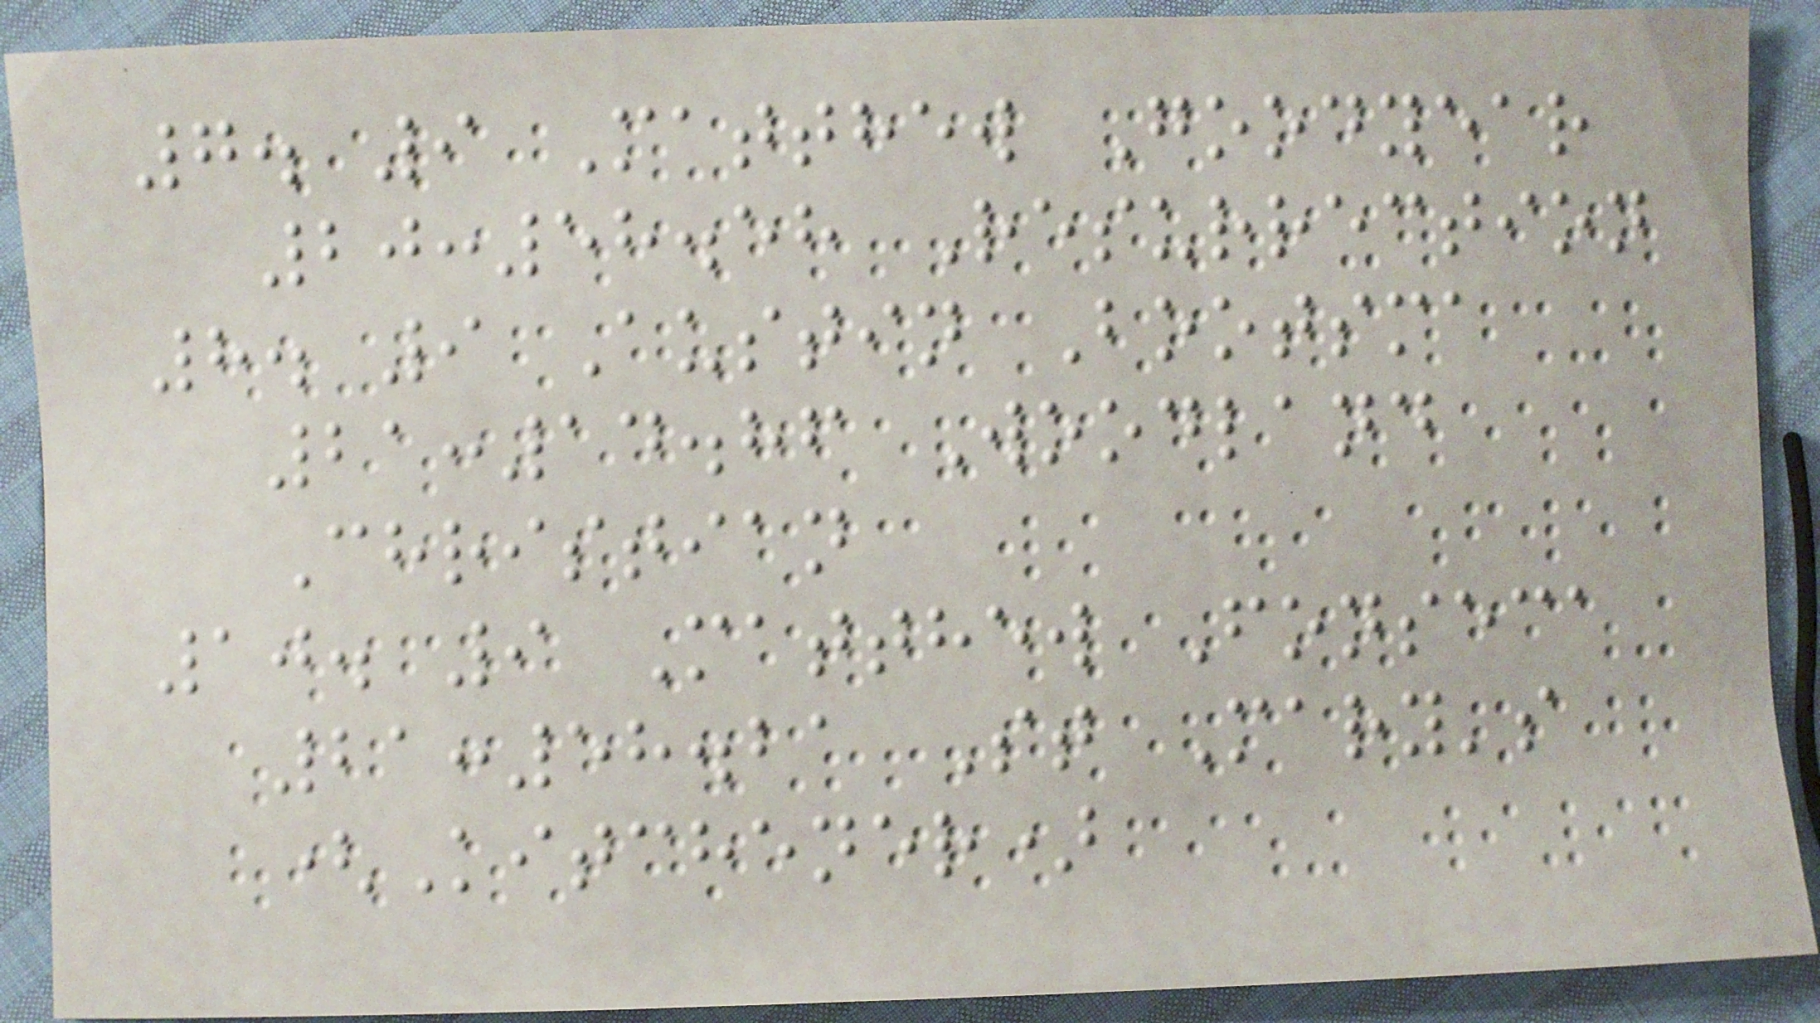7. 9 Matthew Goodyear
20:58.58 Resurrection
8. 9 Austin Bootsma
21:14.86 Woodland
Christian
10. 9 Matthew Fonseca
21:58.21 St Mary's
(Kitchener)
